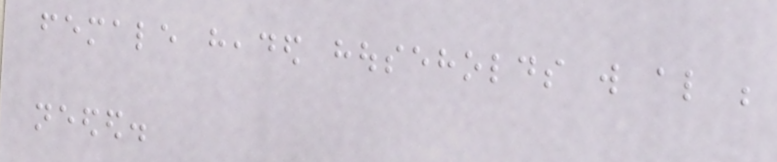female headed households will also be
needed.
